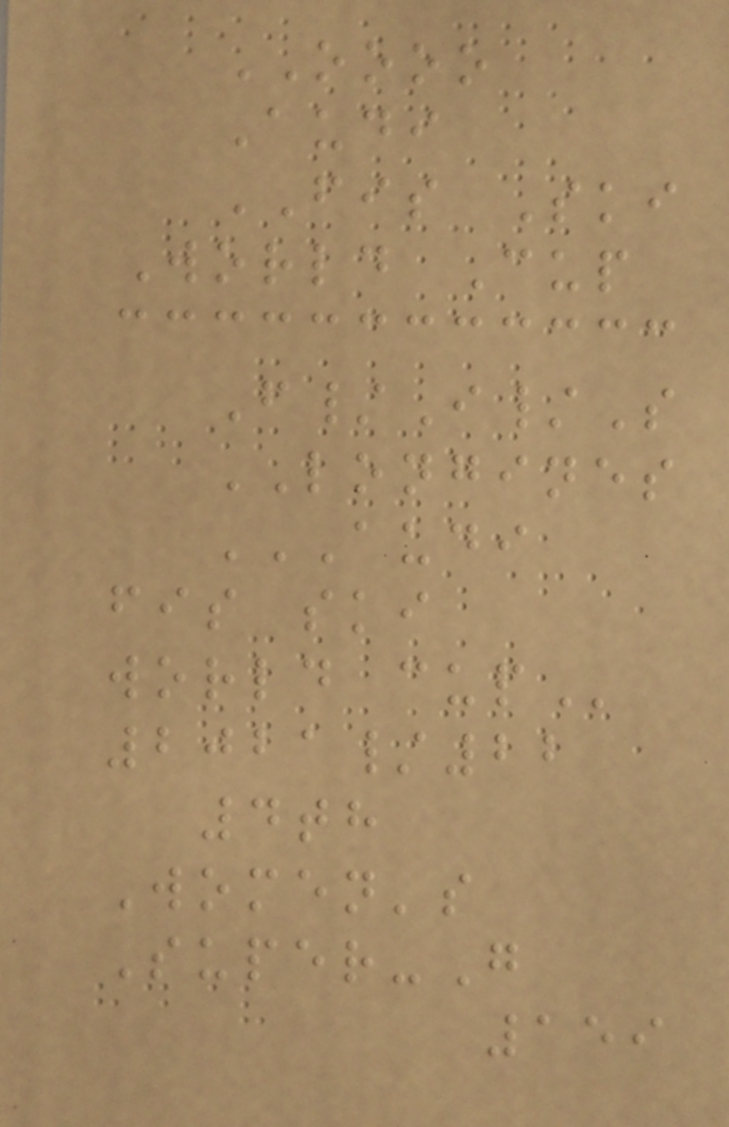OOOO
Audi
FIS Ski
World Cup
F/I/S
LONGINES
AUDI
FIS SKI
WORLD CUP
2021/22
4th
Women's
Super-G
159
